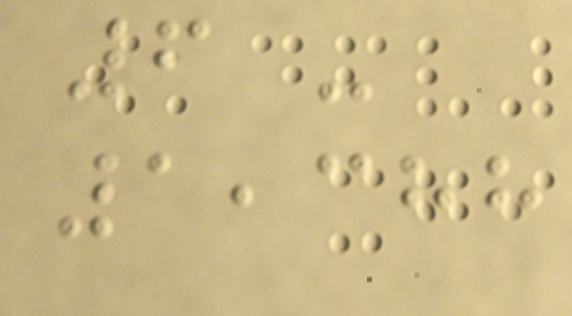6 -
1,388
